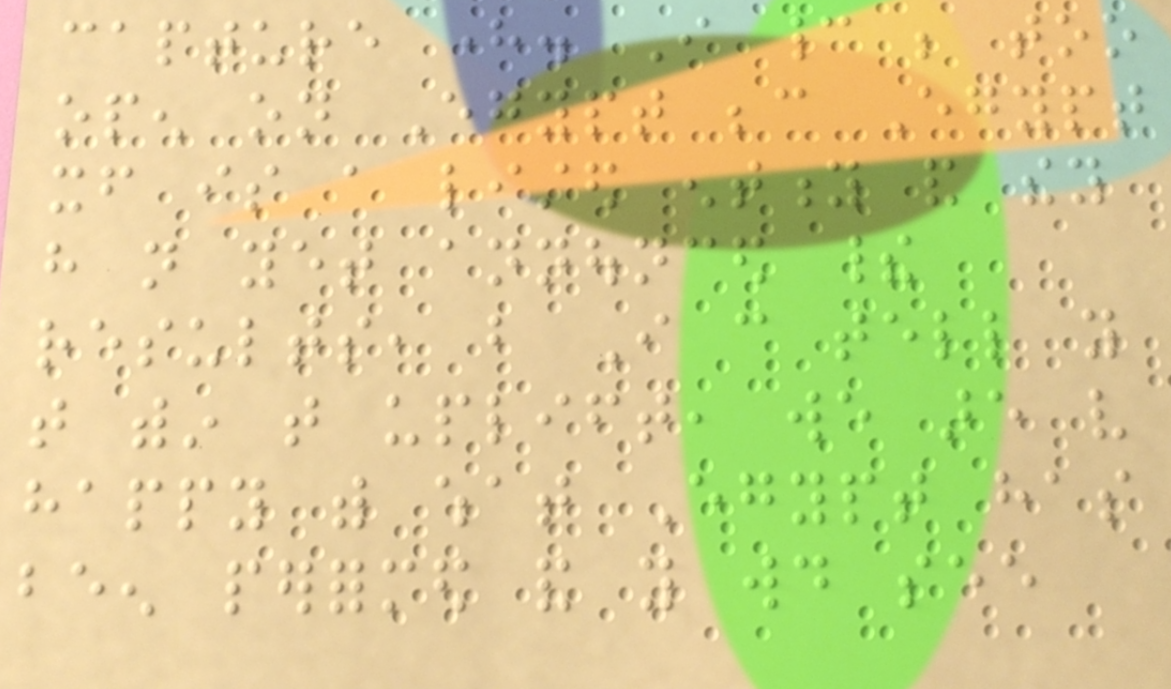capture here. I cannot be too
open on Egypt because Egypt
itself is a listed entity and they
have not yet announced their
results, but I can tell you
that within that uplift, we are very
happy with what Egypt has
been performed and you would see
